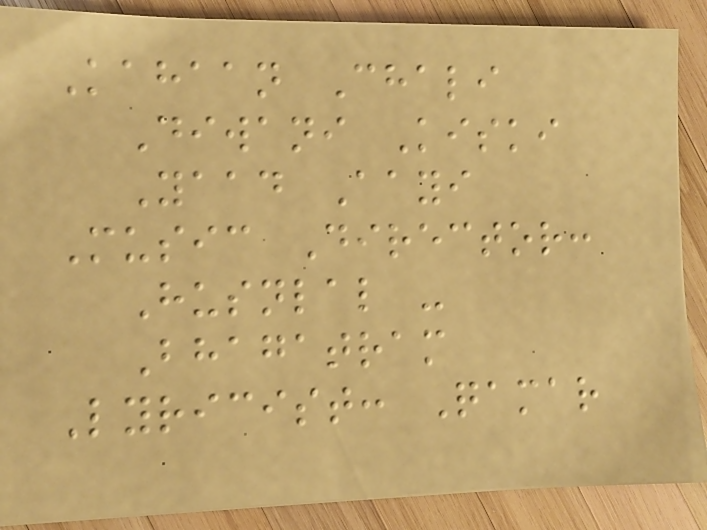Kahaan Chali
Diwani Kiski
Yaad Aayi
Music Director:
Husnlal -
Bhagatram
Lyricist: Qamar
